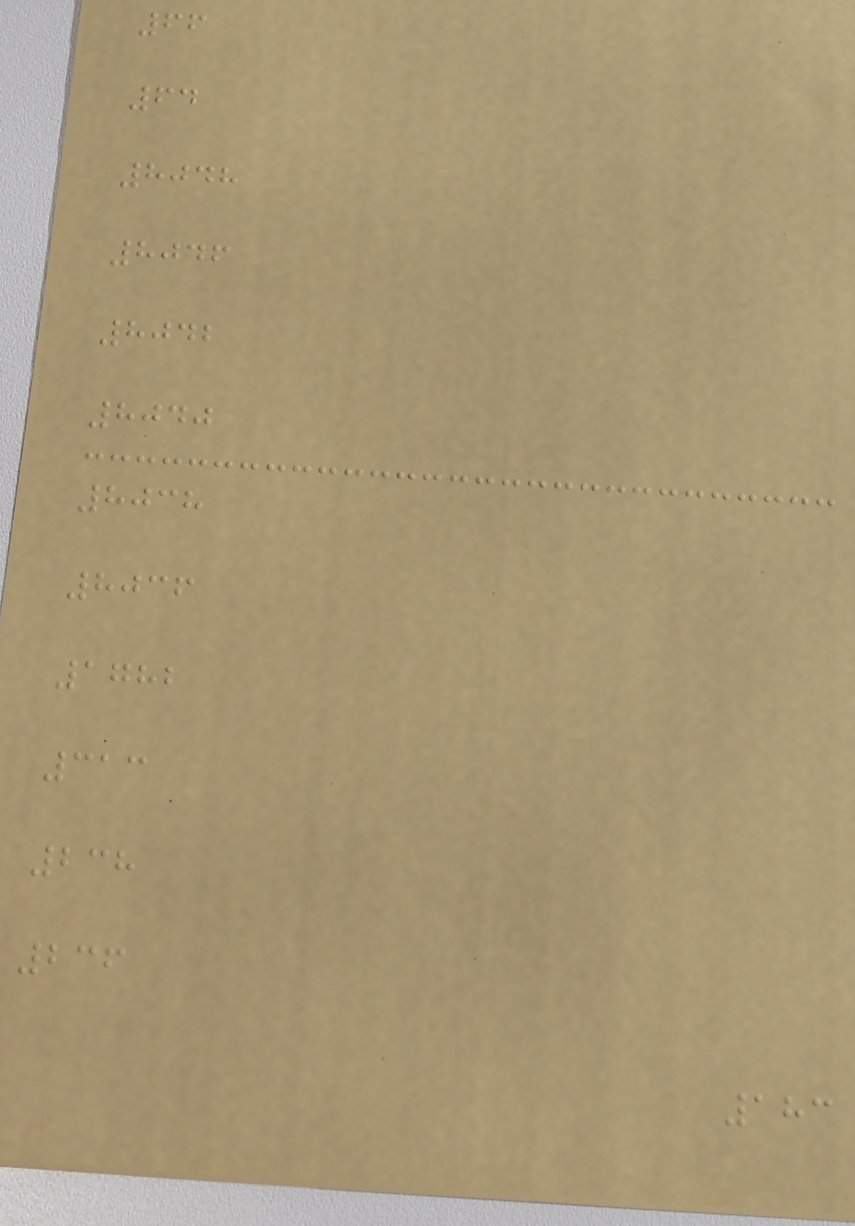66
64
8048
8046
8042
8040
8038
8036
1782
313
238
236
183
